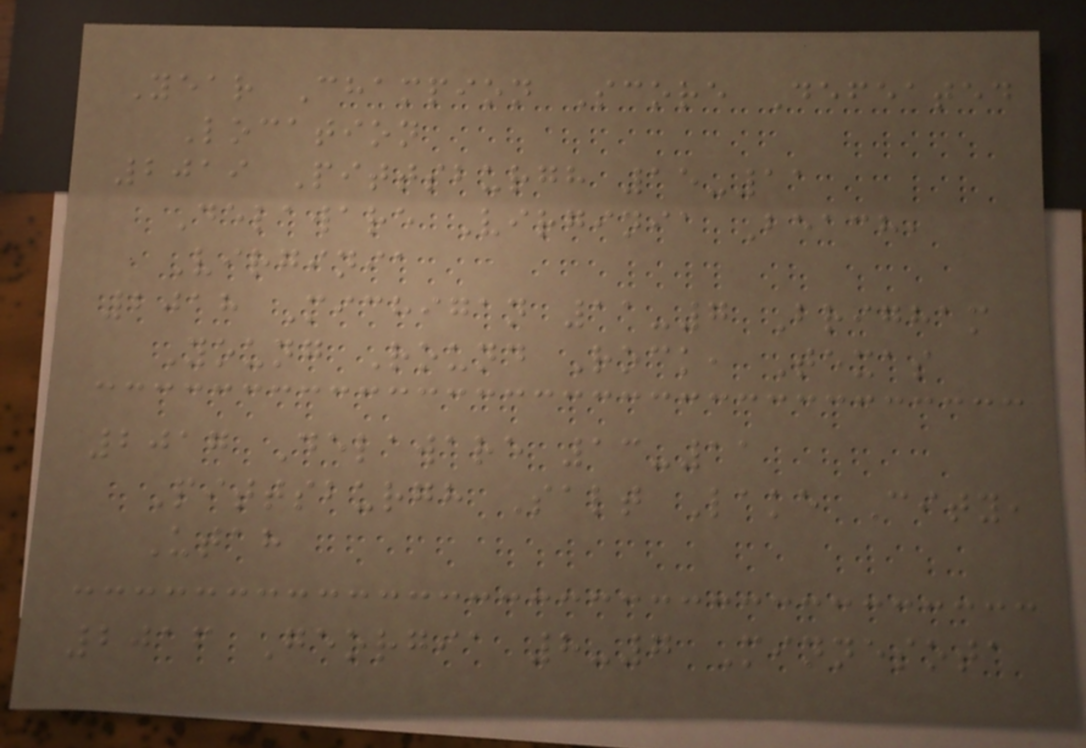Year Champion Score Defeated
Location
2019 Pittsburgh 15-11
Delaware Virginia Beach,
Virginia
2018 Michigan 11-7 Brigham
Young Round Rock, Texas
2017 Delaware 13-11
Pittsburgh Salt Lake City,
Utah
2016 Georgia 8-7 Minnesota
